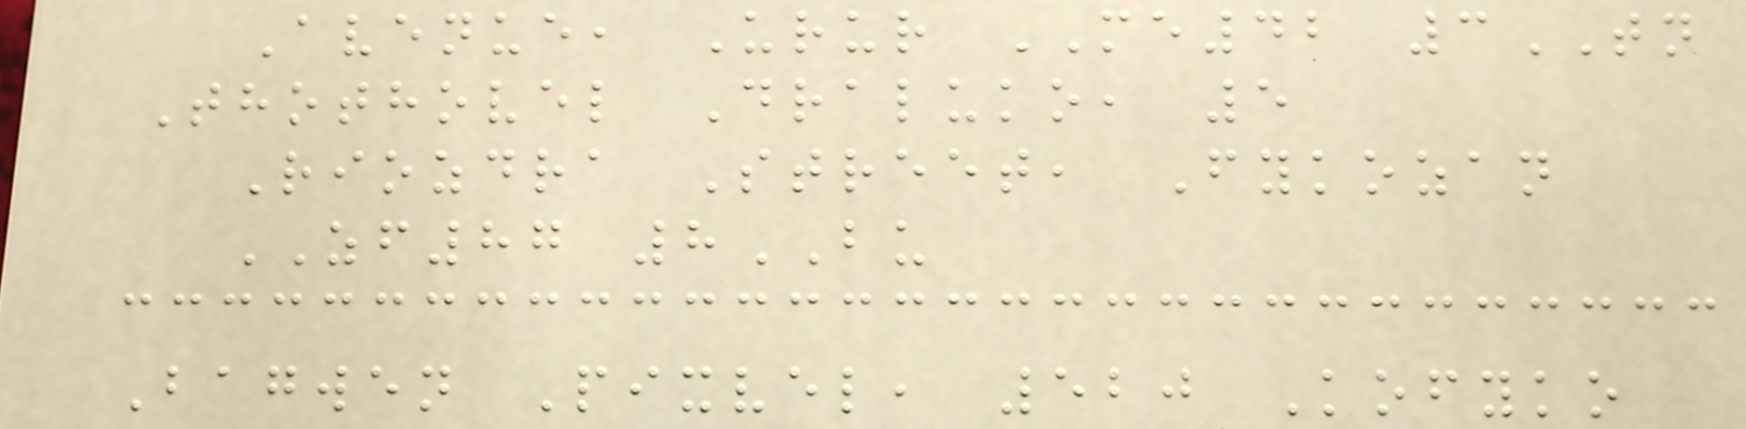Avenue, Urur ME42 3TN
Thothovel Draluko, 5
Riozdra Street, Fykozan
ZF87 8BU
Bagwen Pixvel, 520 Kofyko
